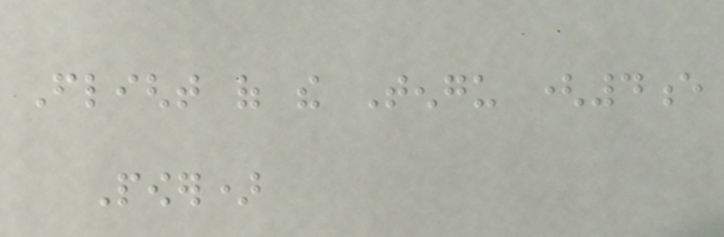Flight of the Tengu (4e
Power)
